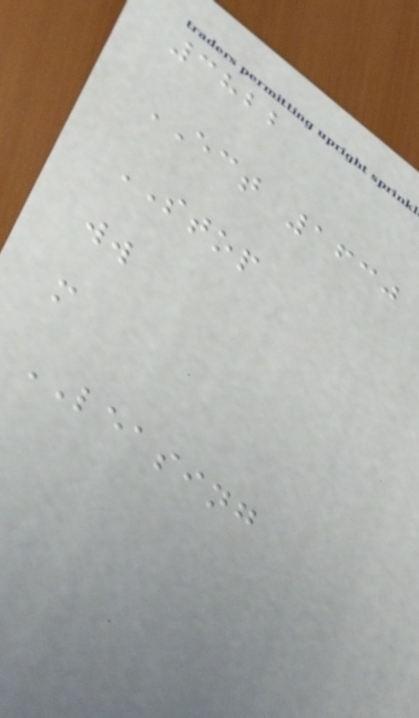3822
ECT 1630
STOP
ww
m
LEASING
